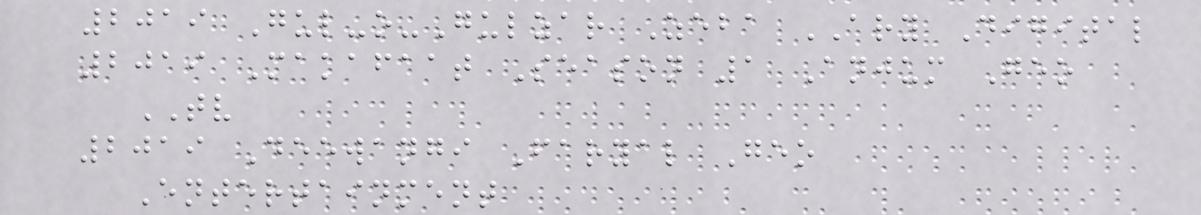2019 Gul-o-Gulzar Zeba ARY Digital
2019 Makafaat Season 1 Anjum Geo
TV
2019 Deewangi Faryal Geo
Entertainment
